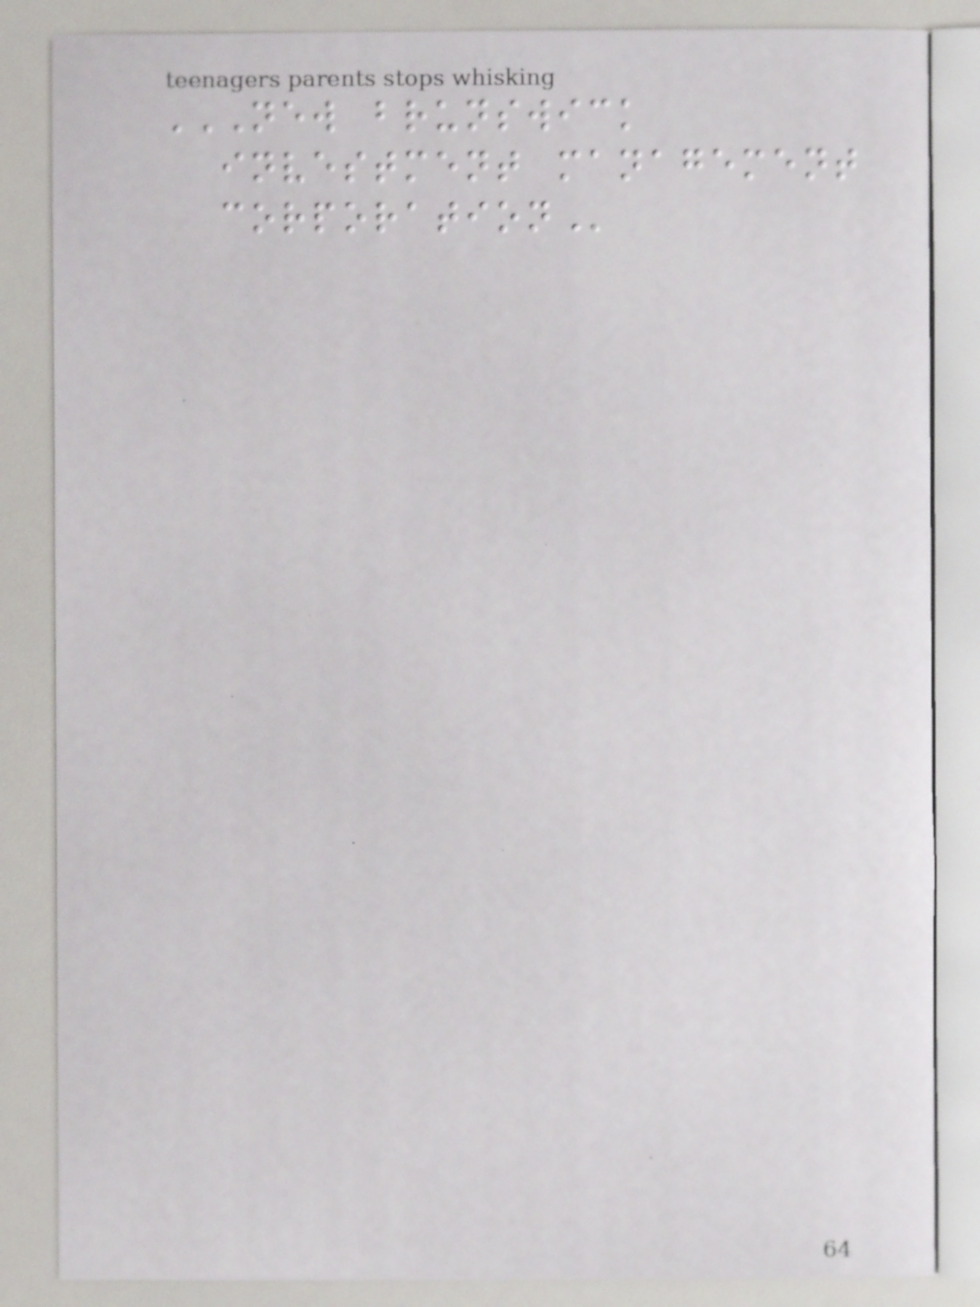NEW BRUNSWICK
INVESTMENT MANAGEMENT
CORPORATION
